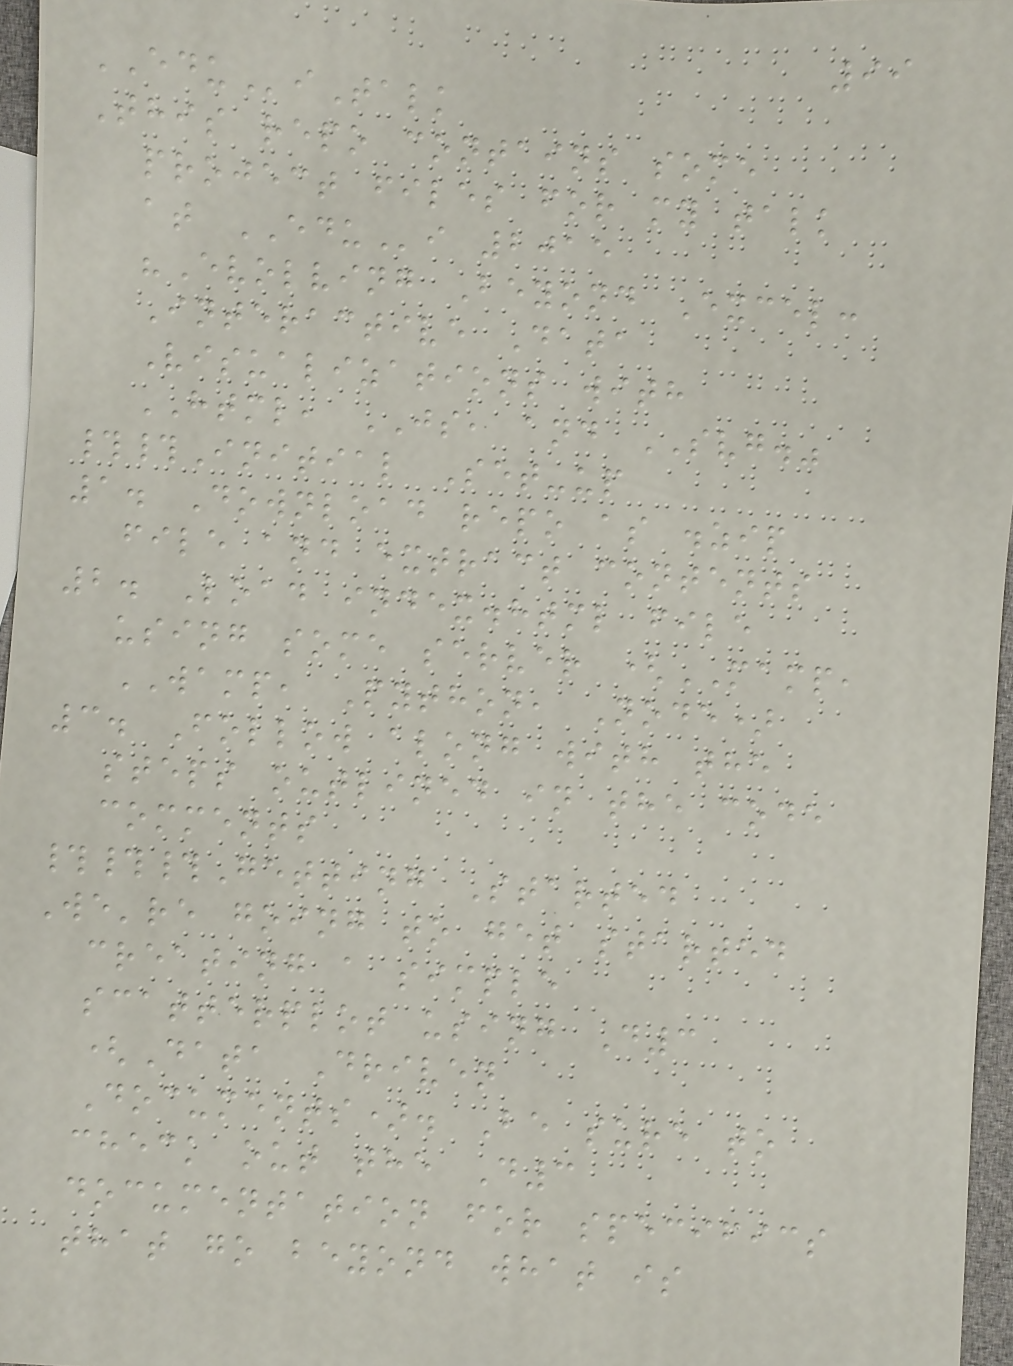99
EDUiTalk
This repo contains some
project files for my talk
at EDUi 2015
"Evolving Beyond Excel:
Interactive Data
Visualizations with
HTML, JS, and SVG."
##Initial Set-up
1. Download repo as .zip
file and extract contents
2. Load index.html file
using some server (MAMP,
WAMP, Python, Node)
3. Follow along with the
steps outlined in the code
comments
###Getting Started
We're going to get started
creating a simple
scatterplot using D3
(Data Driven
Documents). Be sure to
check out the D3
documentation for specifics
that go beyond what is
